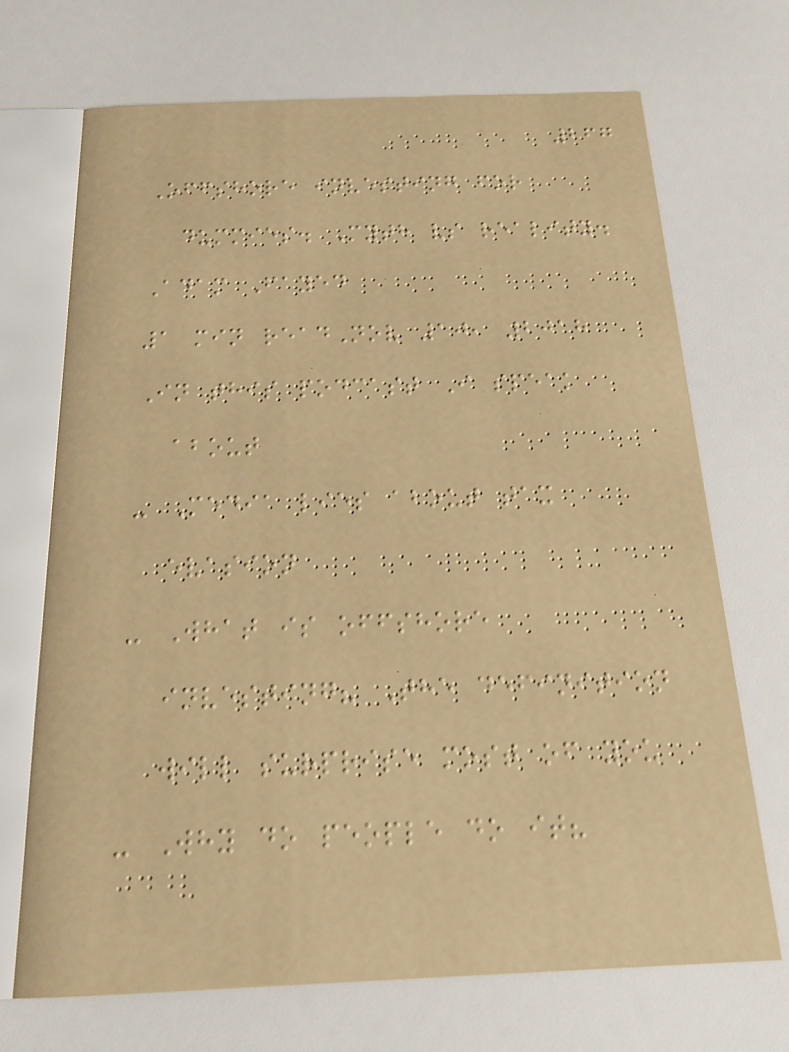267
Offshore investing for
dummies. Myth vs reality.
Adam Fayed
1 min readNov 10, 2018
In this podcast I speak
about
- Media lies about tax
evasion
- What is offshore
investing? The definition
will surprise most of you
- Why do people do it?
